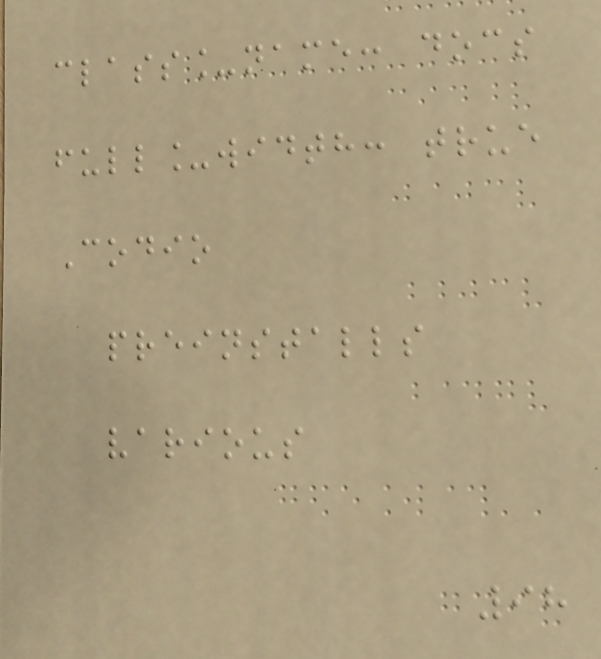class_name: docs
full_width: true
Codio
preinstalls
various
98
